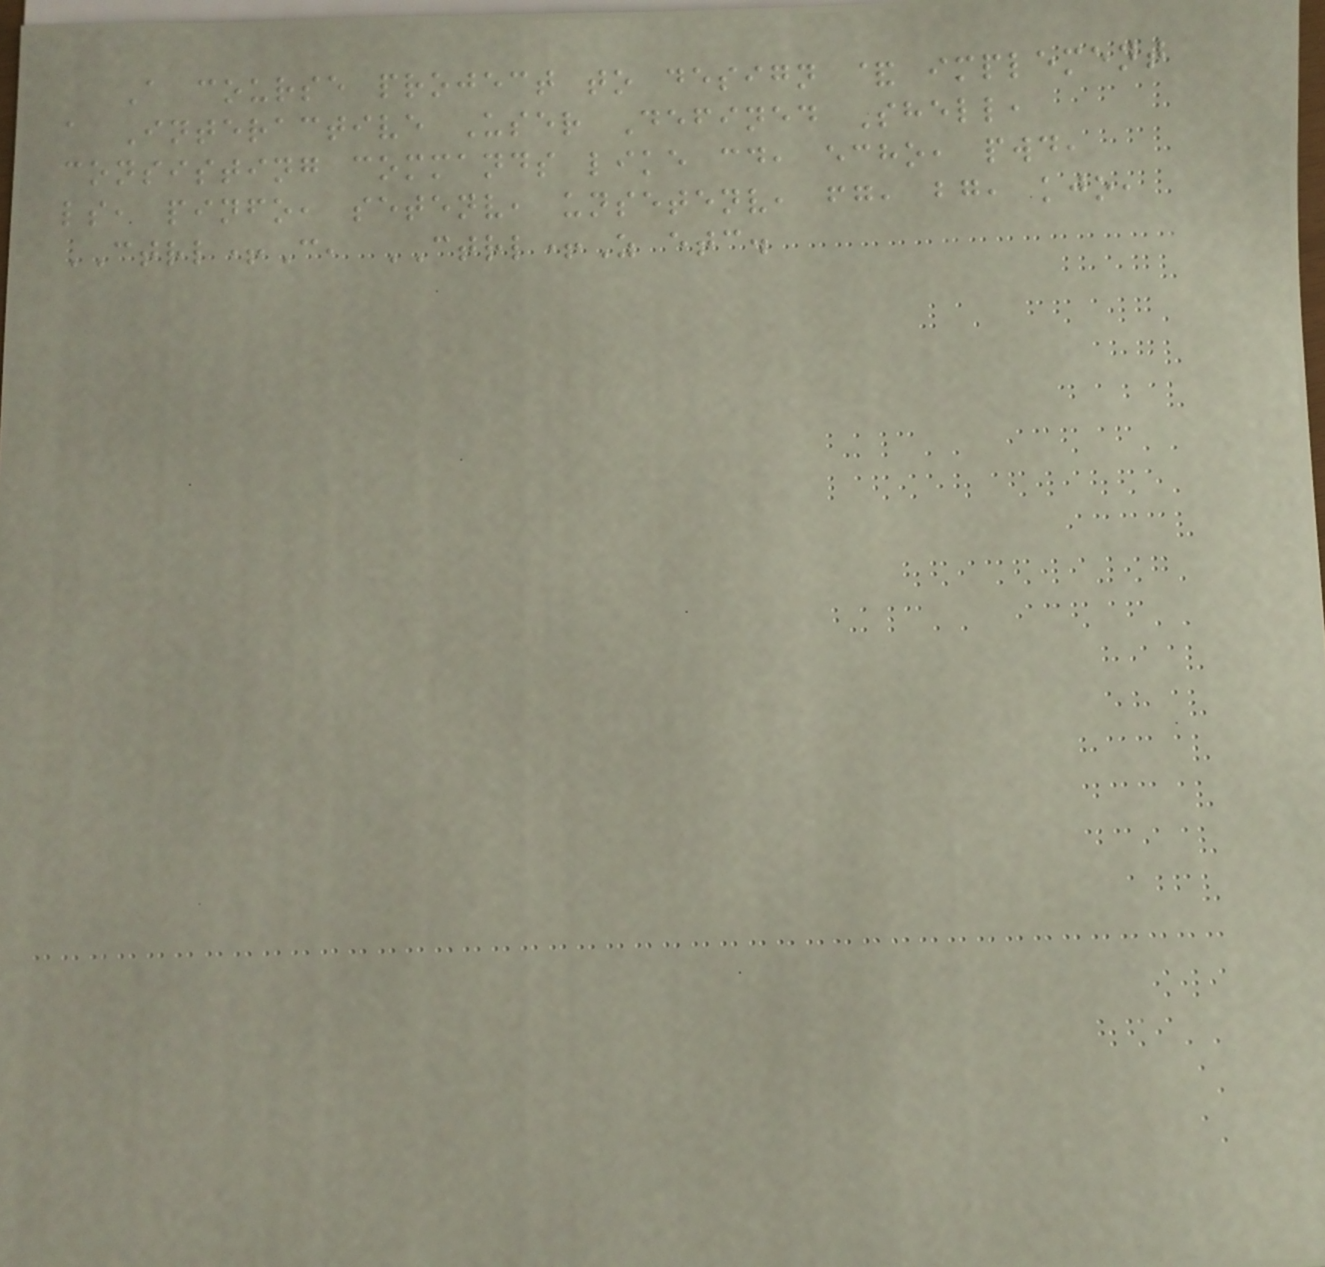A course project to design & implement
a Interactive User Defined Shell,
consisting commands like cd, echo, pwd,
ls, pinfo, setenv, unsetenv, fg, bg, kjo,
CTRL+C, CTRL+Z etc.
